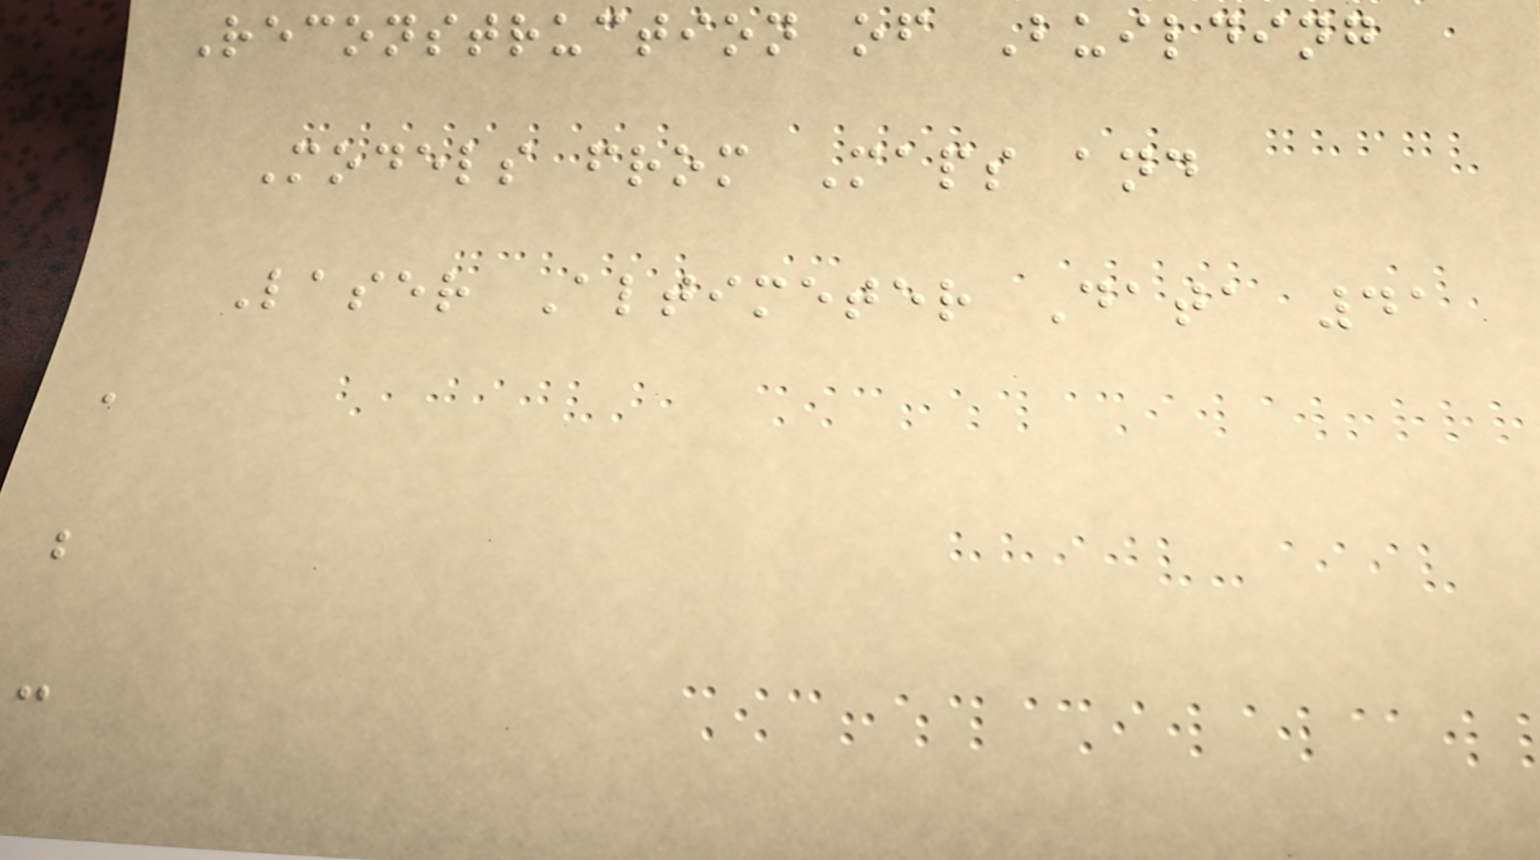Reconstruction of Building
Models from Maps and
Laser Altimeter Data 41
a
b
c
